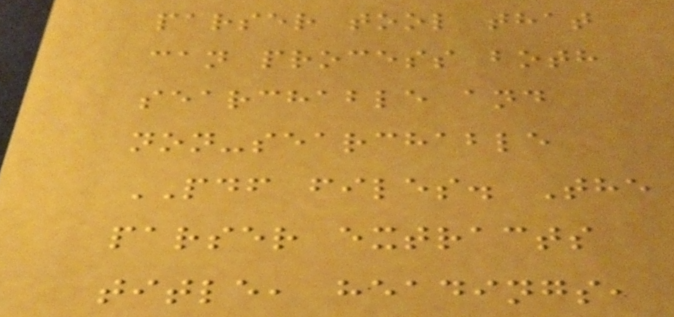parser tool that
can process both
searchable and
non-searchable
PDF files. The
parser extracts
title, headings,
